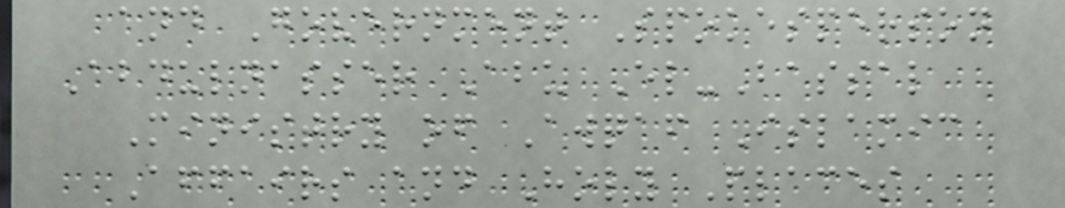and Government Spokesperson
Abdulnasser Abu El-Bassal
Ministry of Awqaf Islamic
Affairs and Holy Places
